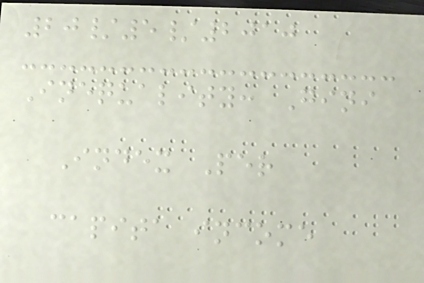20/5/2010
Inequality: Gini
Index Per
capita income
